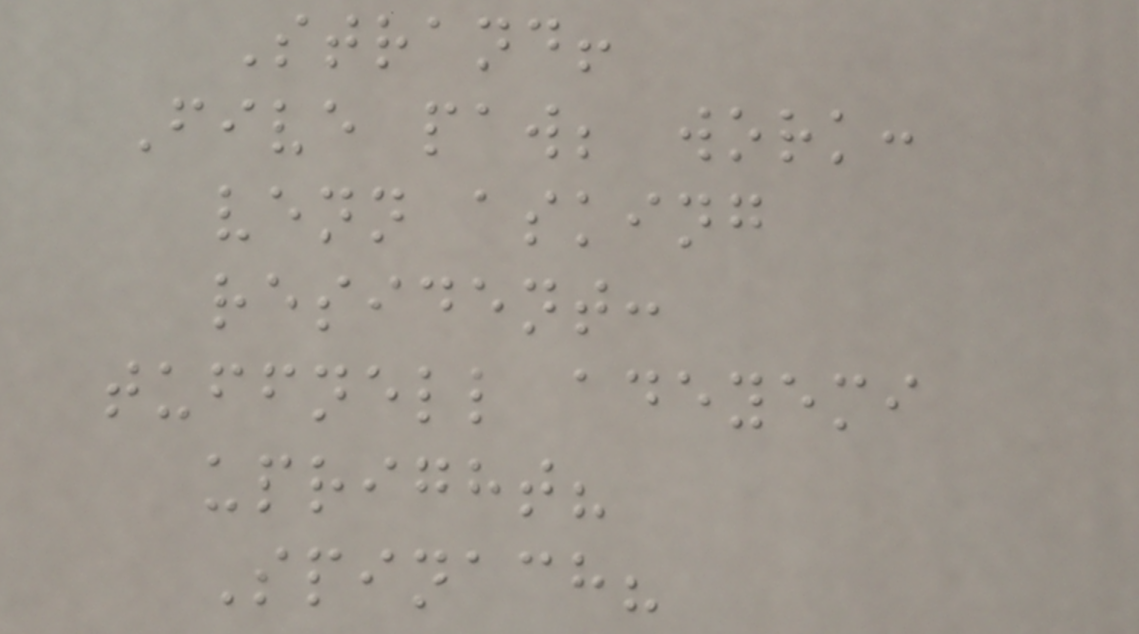Strand!
Five paw; work:
venn asking
resident:
tuffnell adeyemi
upright?
Spinach?
